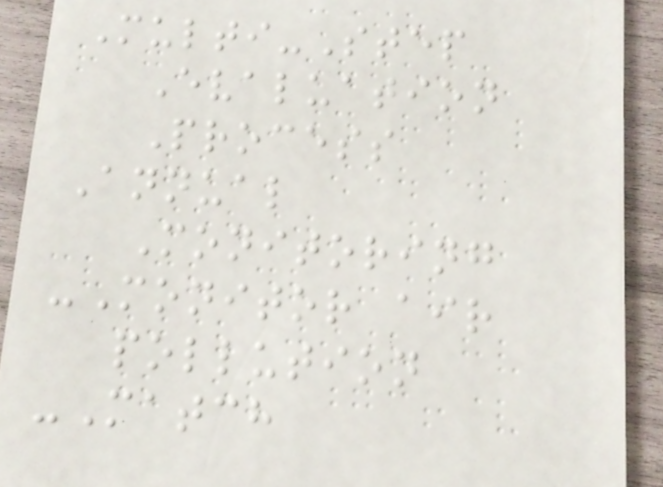Multi-Step
Evaluation
Process
Annual
Monitoring
-Monitor air
pollution
-Match
